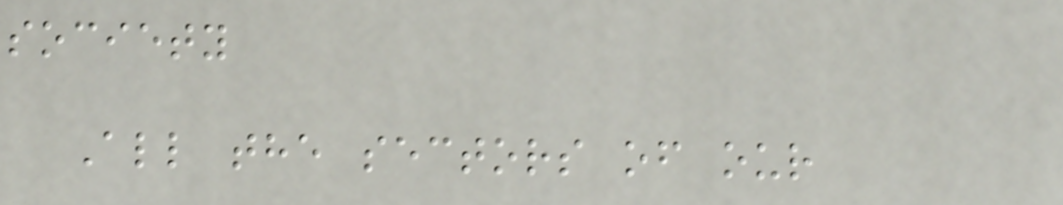society
All the sectors of our
